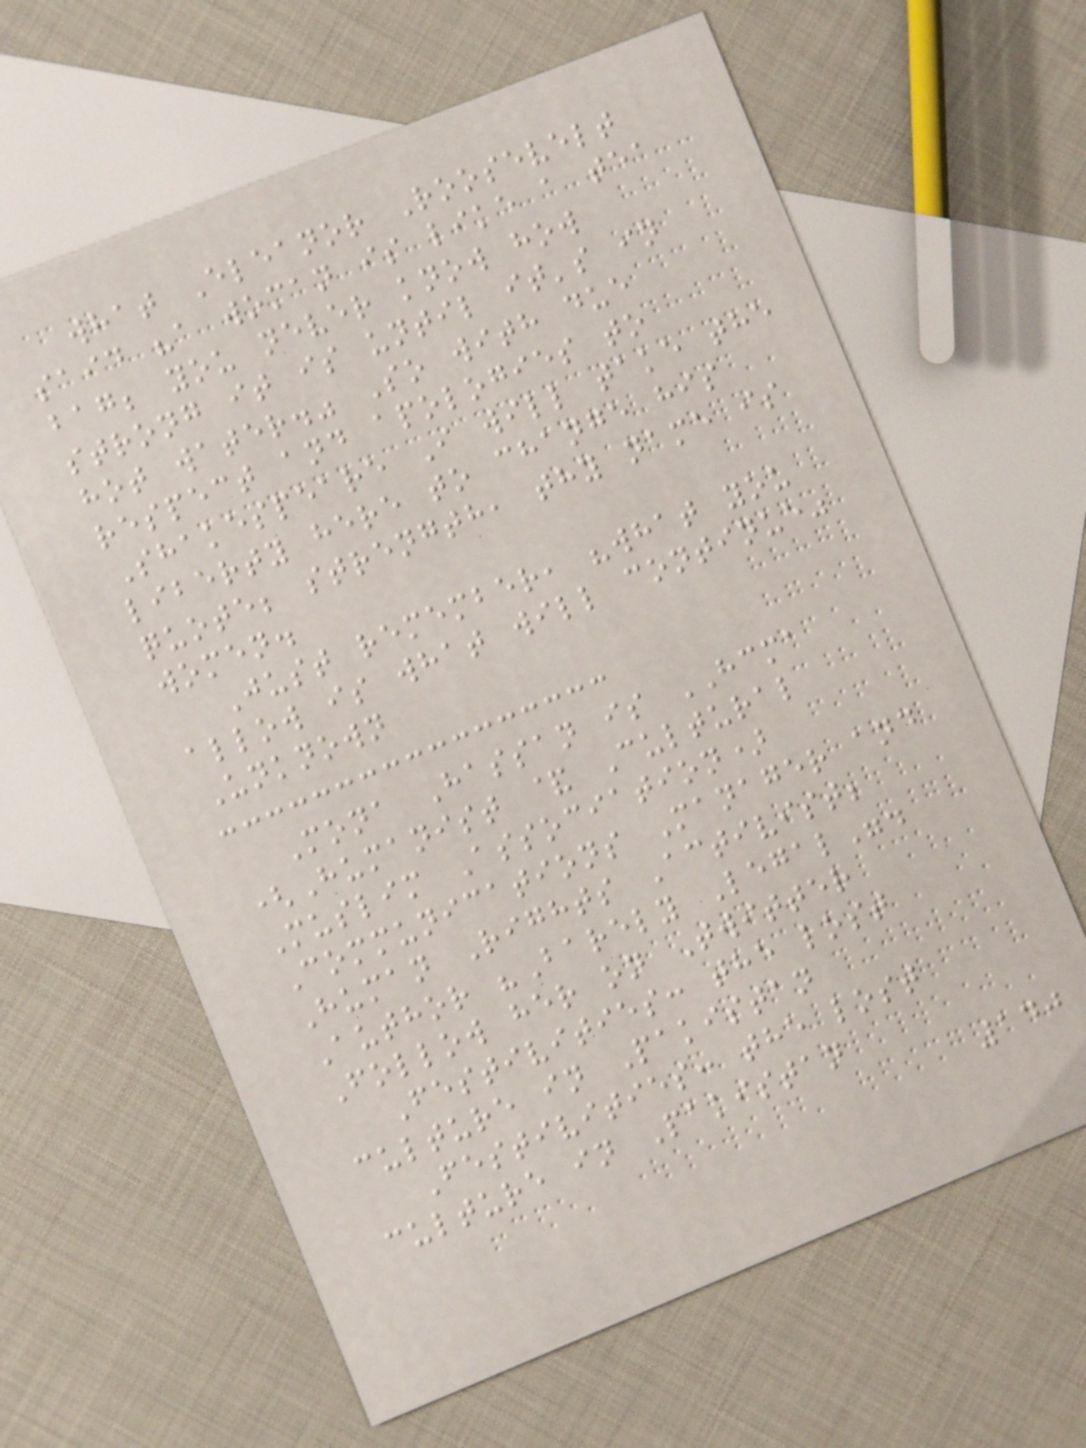what Eleanor Roosevelt
said "a woman is like a tea
bag; you never know how
strong it is until it's in
hot water." So with due
respect and apologies to
Shakespeare I will take the
liberty here to change his
quote; strength, thy name is
women.
Just remember, "what you
allow is what will continue"
Unknown
Mona Hassan is HCMA
(Humanist & Cultural
Muslim Association)
Communications Manager and
Human Rights Activist;
Author "Barely Legal".
Follow her on Twitter
Festivities: the lost
culture in Pakistan
Festivities: the lost
culture in Pakistan
140
